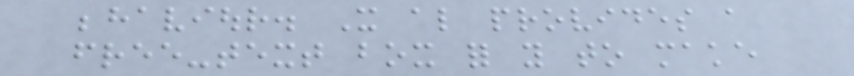behaviour. It also provides a
free-text box for you to make
